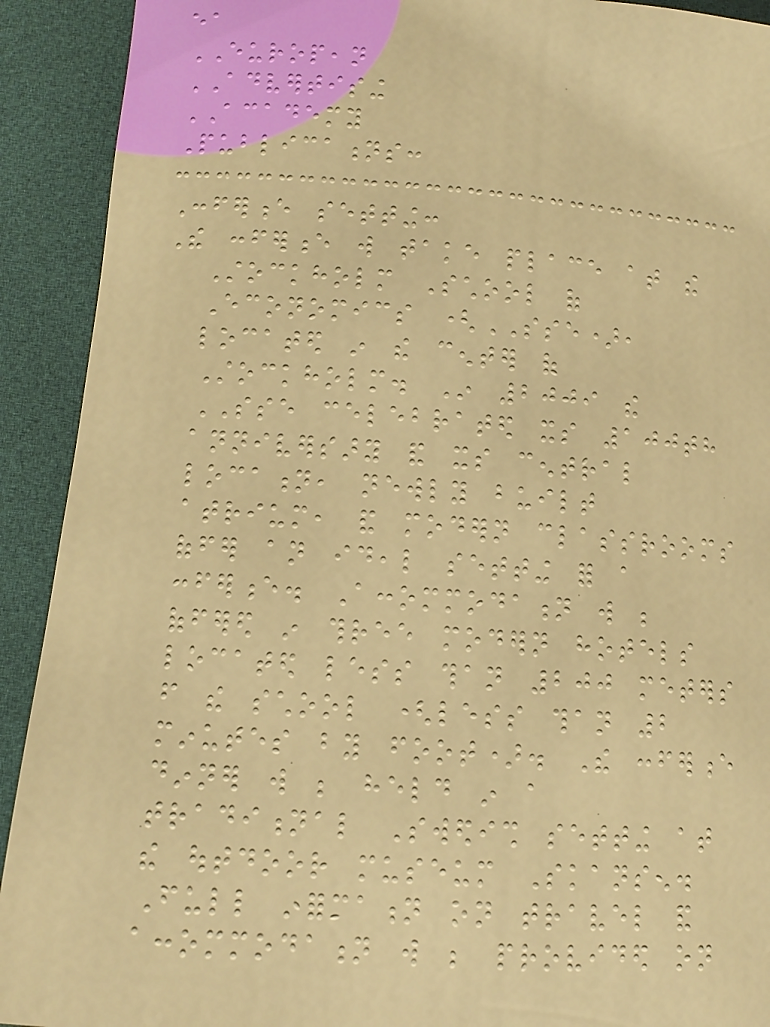ea
EUROPEAN
ADVERTISING
ACADEMY
Publications:
Conference setting:
The conference will take place at the
Stockholm School of
Economics (SSE),
located in the center of
Stockholm. In 2009 the
SSE celebrated its 100th
anniversary and its central
location, newly built
atrium, and modern classrooms
offer an ideal setting for a
conference. Accommodation will be
offered in three modern hotels
located less than 200 meters
from the school (less than 2
minutes by foot). The conference
dinner will be held in a
traditional Swedish setting at
the outdoor museum Skansen.
Full information on travel and
accommodation will be provided on
